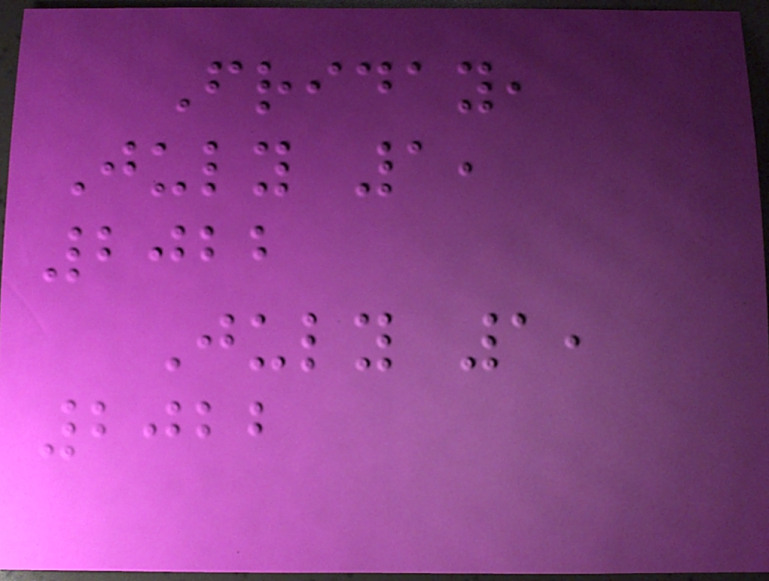Friday,
July 1,
2022
July 1,
2022
